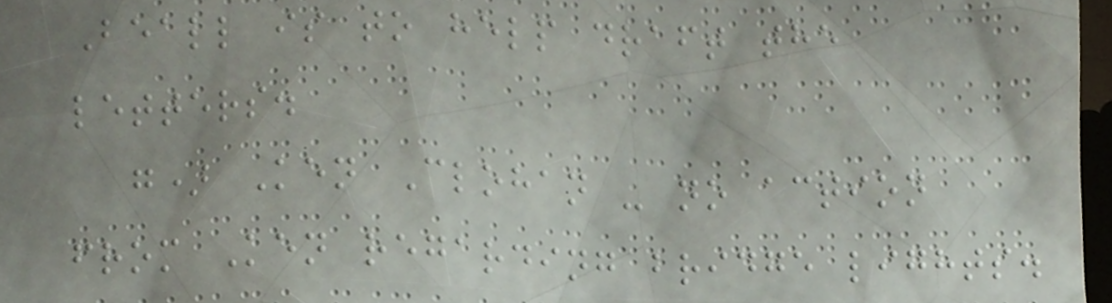Beall is to help draft the
letters.
g) Ken Clohan - no action
from Ken regarding bridge lights.
